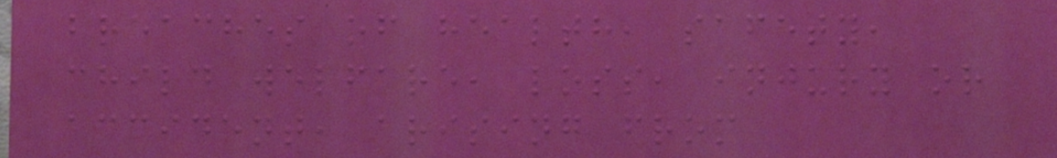breaches of health, safety,
child welfare, loss, injury or
accident, arising from
